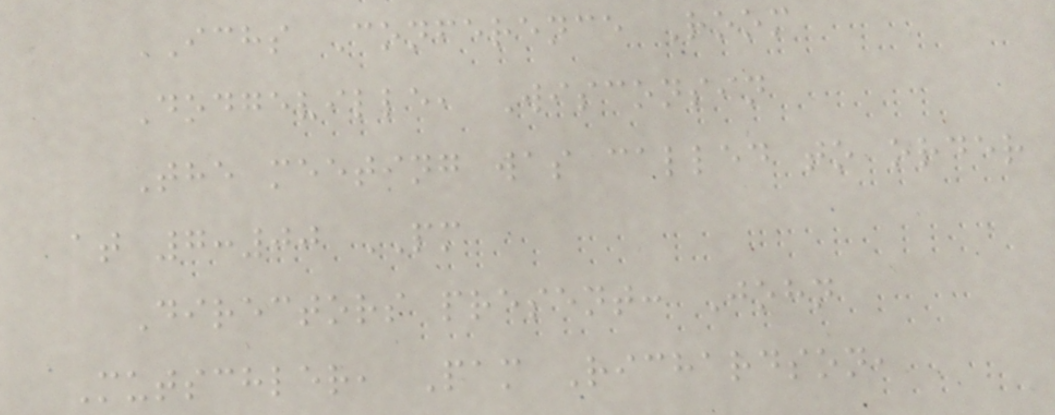ICHS Conference Room
Dodgeville, Wisconsin
The meeting was called to order
at 7:00 PM
Directors present: John
Mutschler, Pam Richardson,
